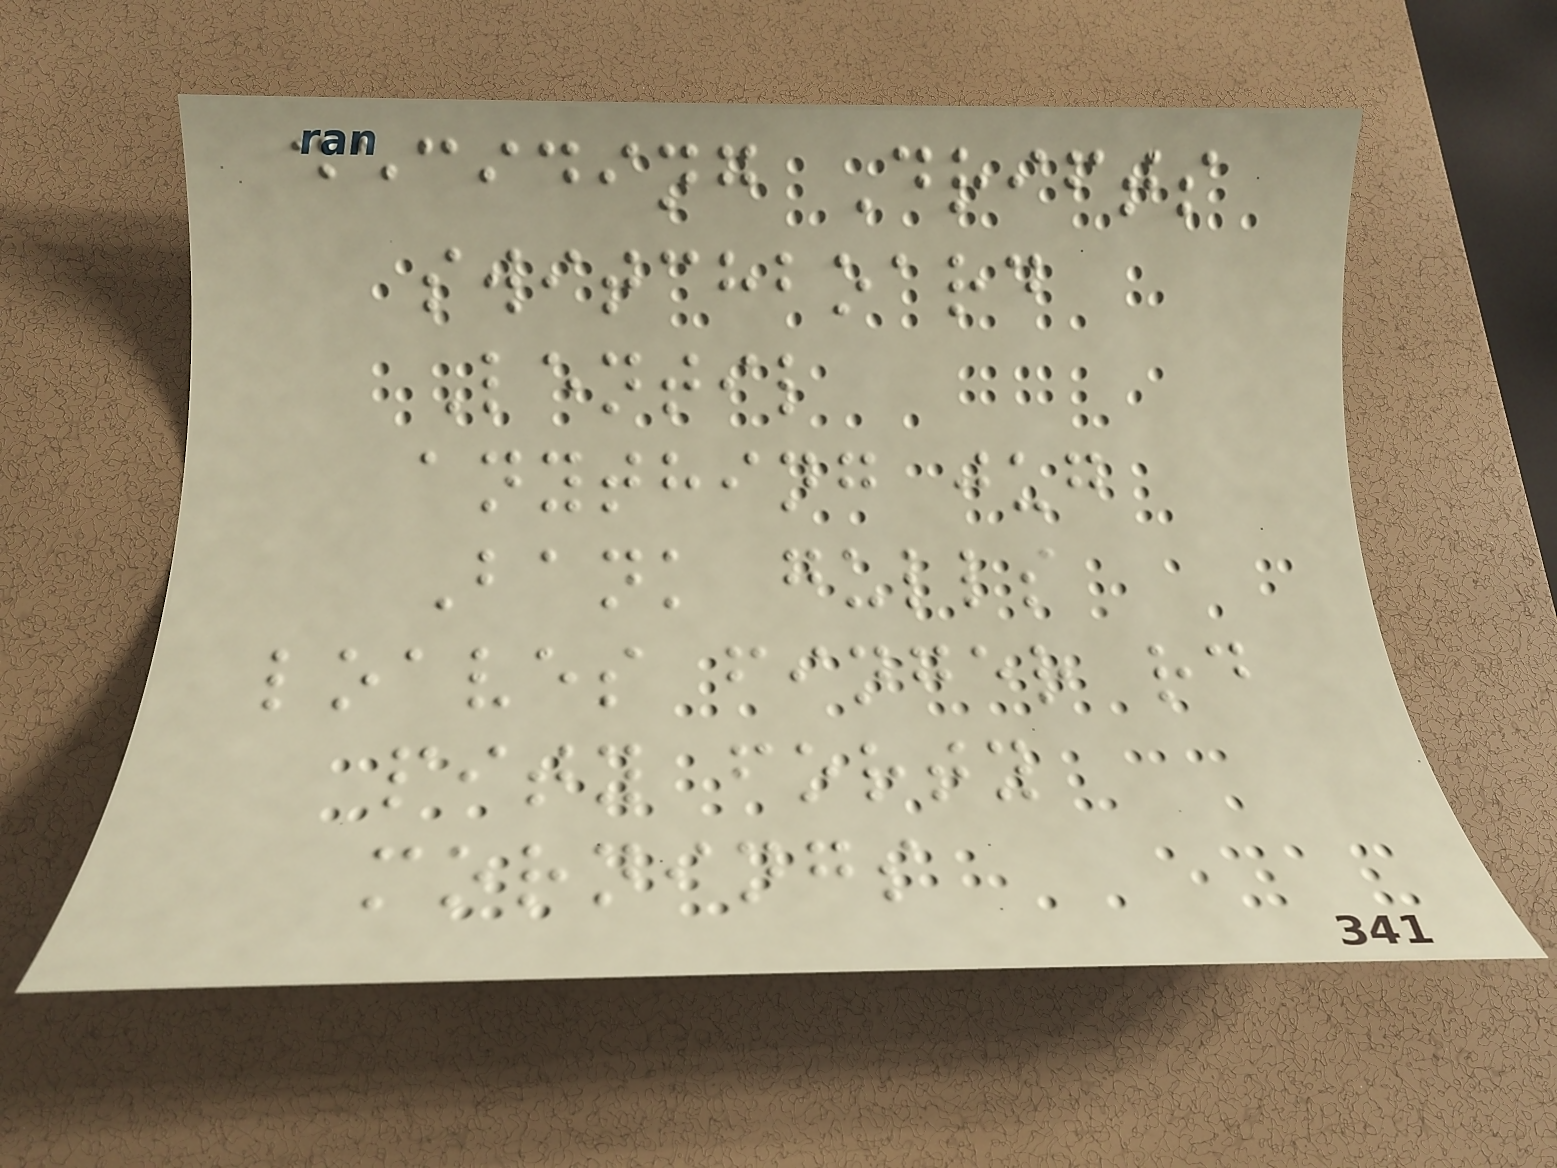deciding Drifts
switchboard
Lentil
anything jug
Bank gulls
loaves finger rd
pity forty
mornings
